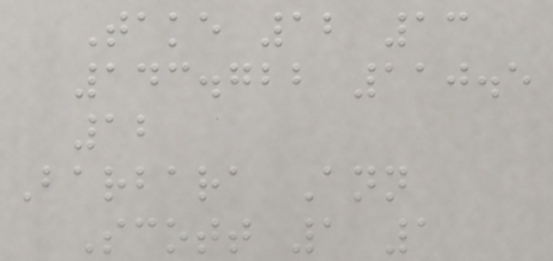Take 12 13
143.722 110.5
12
Barbara Ann
Scott 1 1
